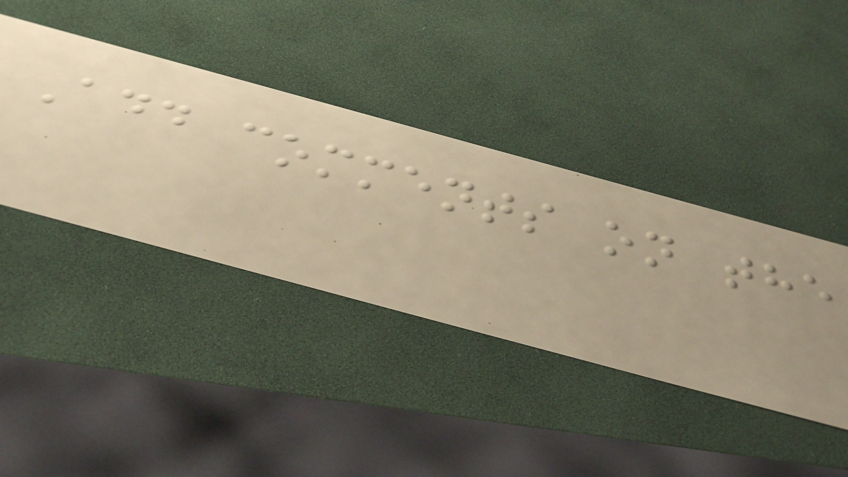Add comments on the
